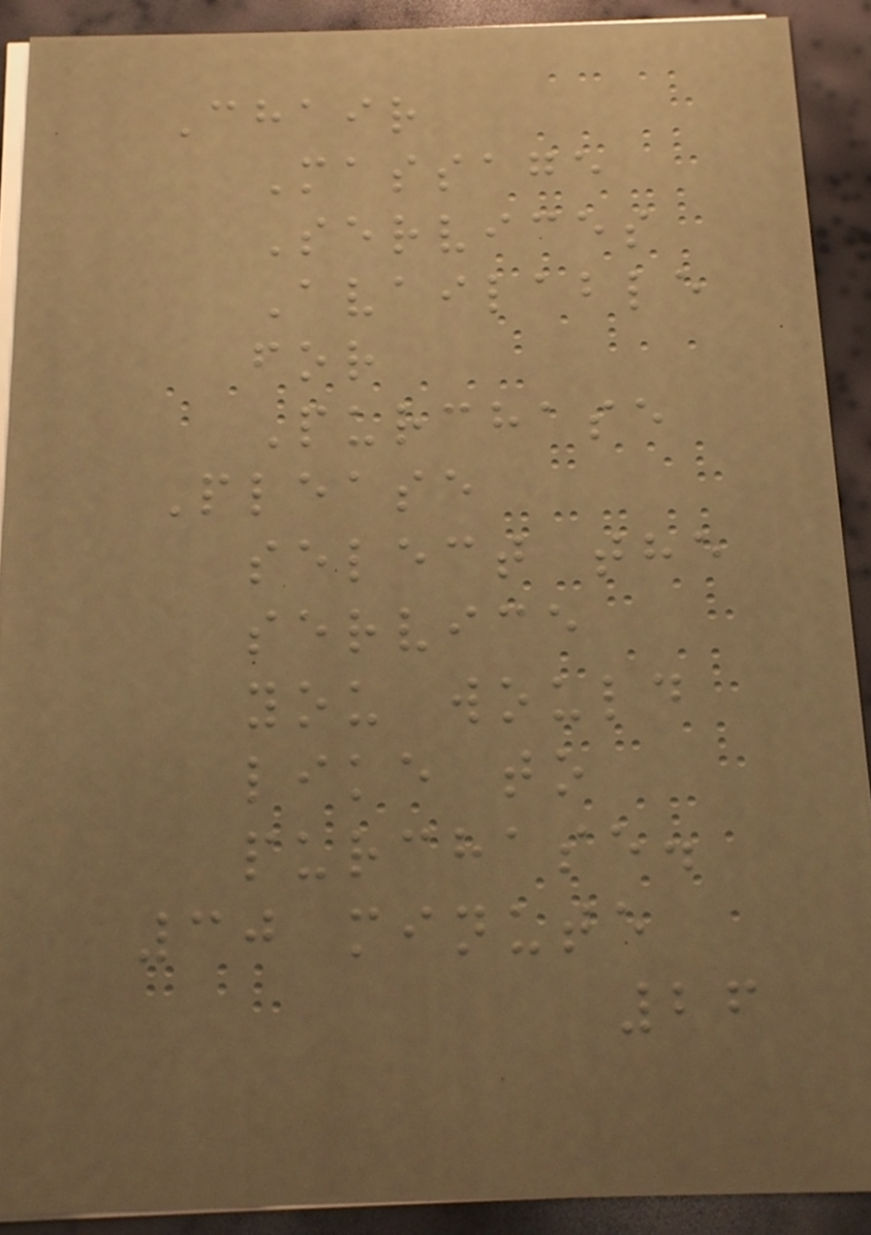Chair
Massage
Services
Available
for
Purchase
Please
select the
service
you would
like to
purchase.
30 minute
26
